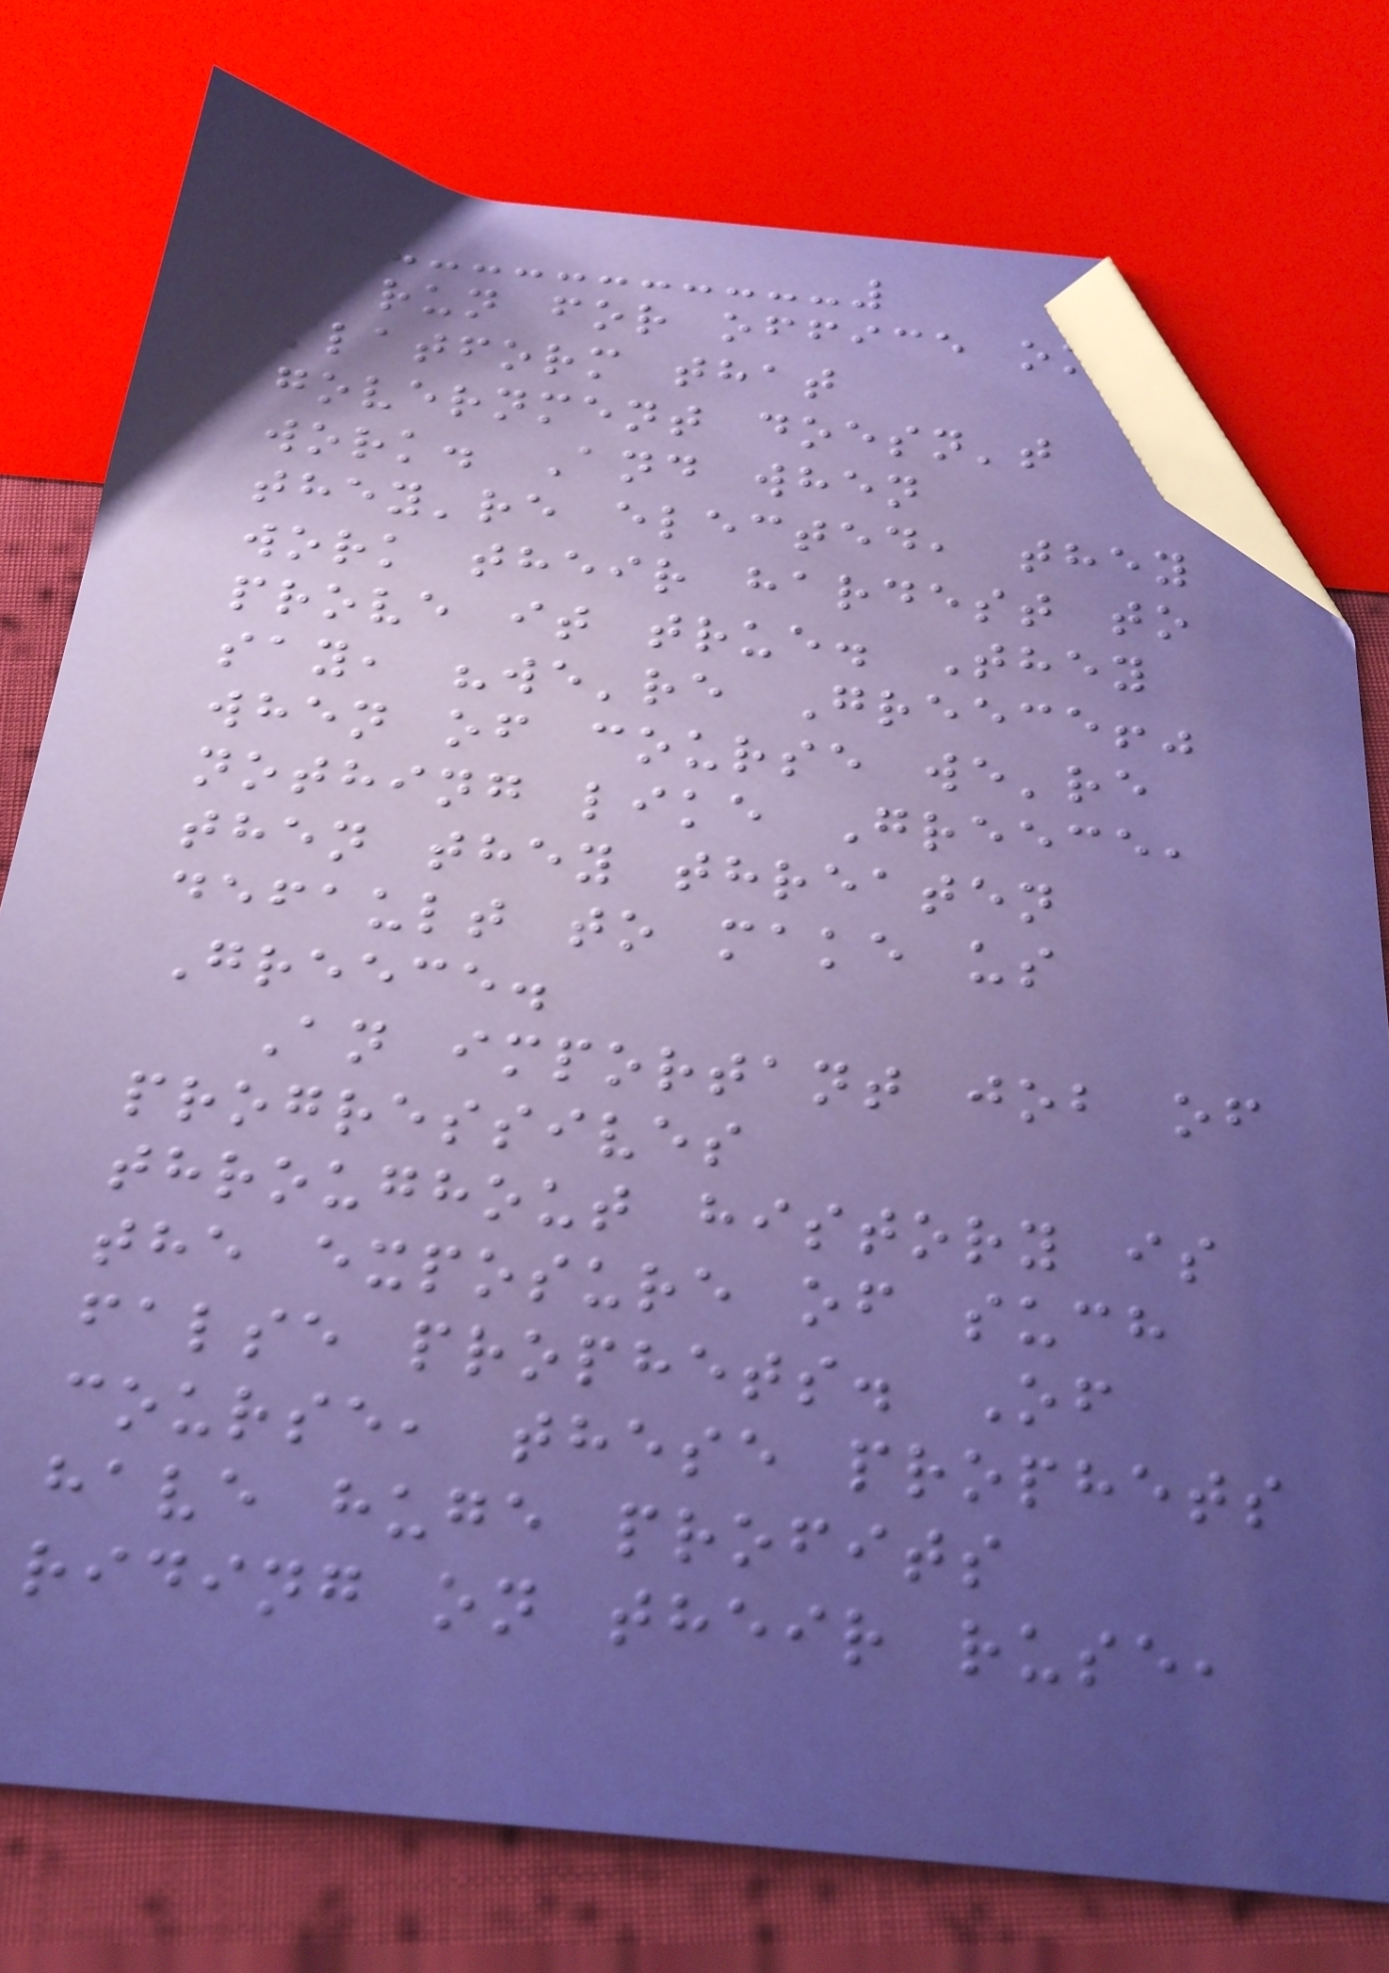run for office on a
platform that
government doesn't
work. And when
they're elected, they
work their hardest to
prove it true. They
say, "we're Greece!"
when of course we're
nothing like Greece,
then they threaten
default to make us
Greece.
An important job of
progressives
throughout history is
the exposure of such
false prophets. Of
course, these prophets
have huge profits
riding on their ruse,
